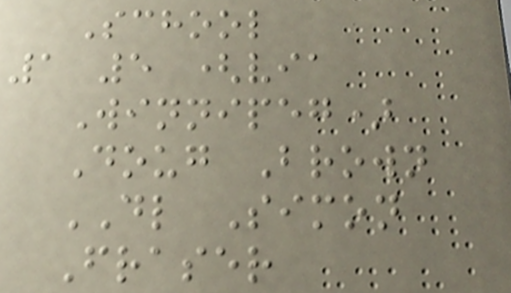School
1 5 (via
Winnipeg)
Doug Brown
DL Simon
Fraser
